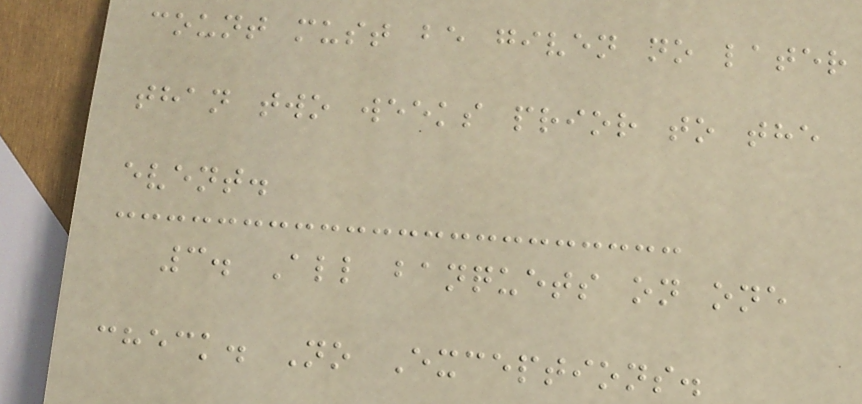count must be given no later
than two weeks prior to the
event.
3. All banquets on one
check. No Exceptions.
